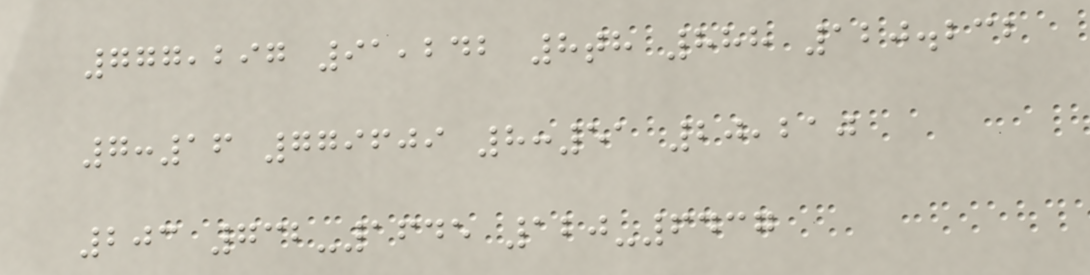777,297 91,242 8th 888 120.232
7:16 779609 8:51 20,210
203 732-1645 120-6437
